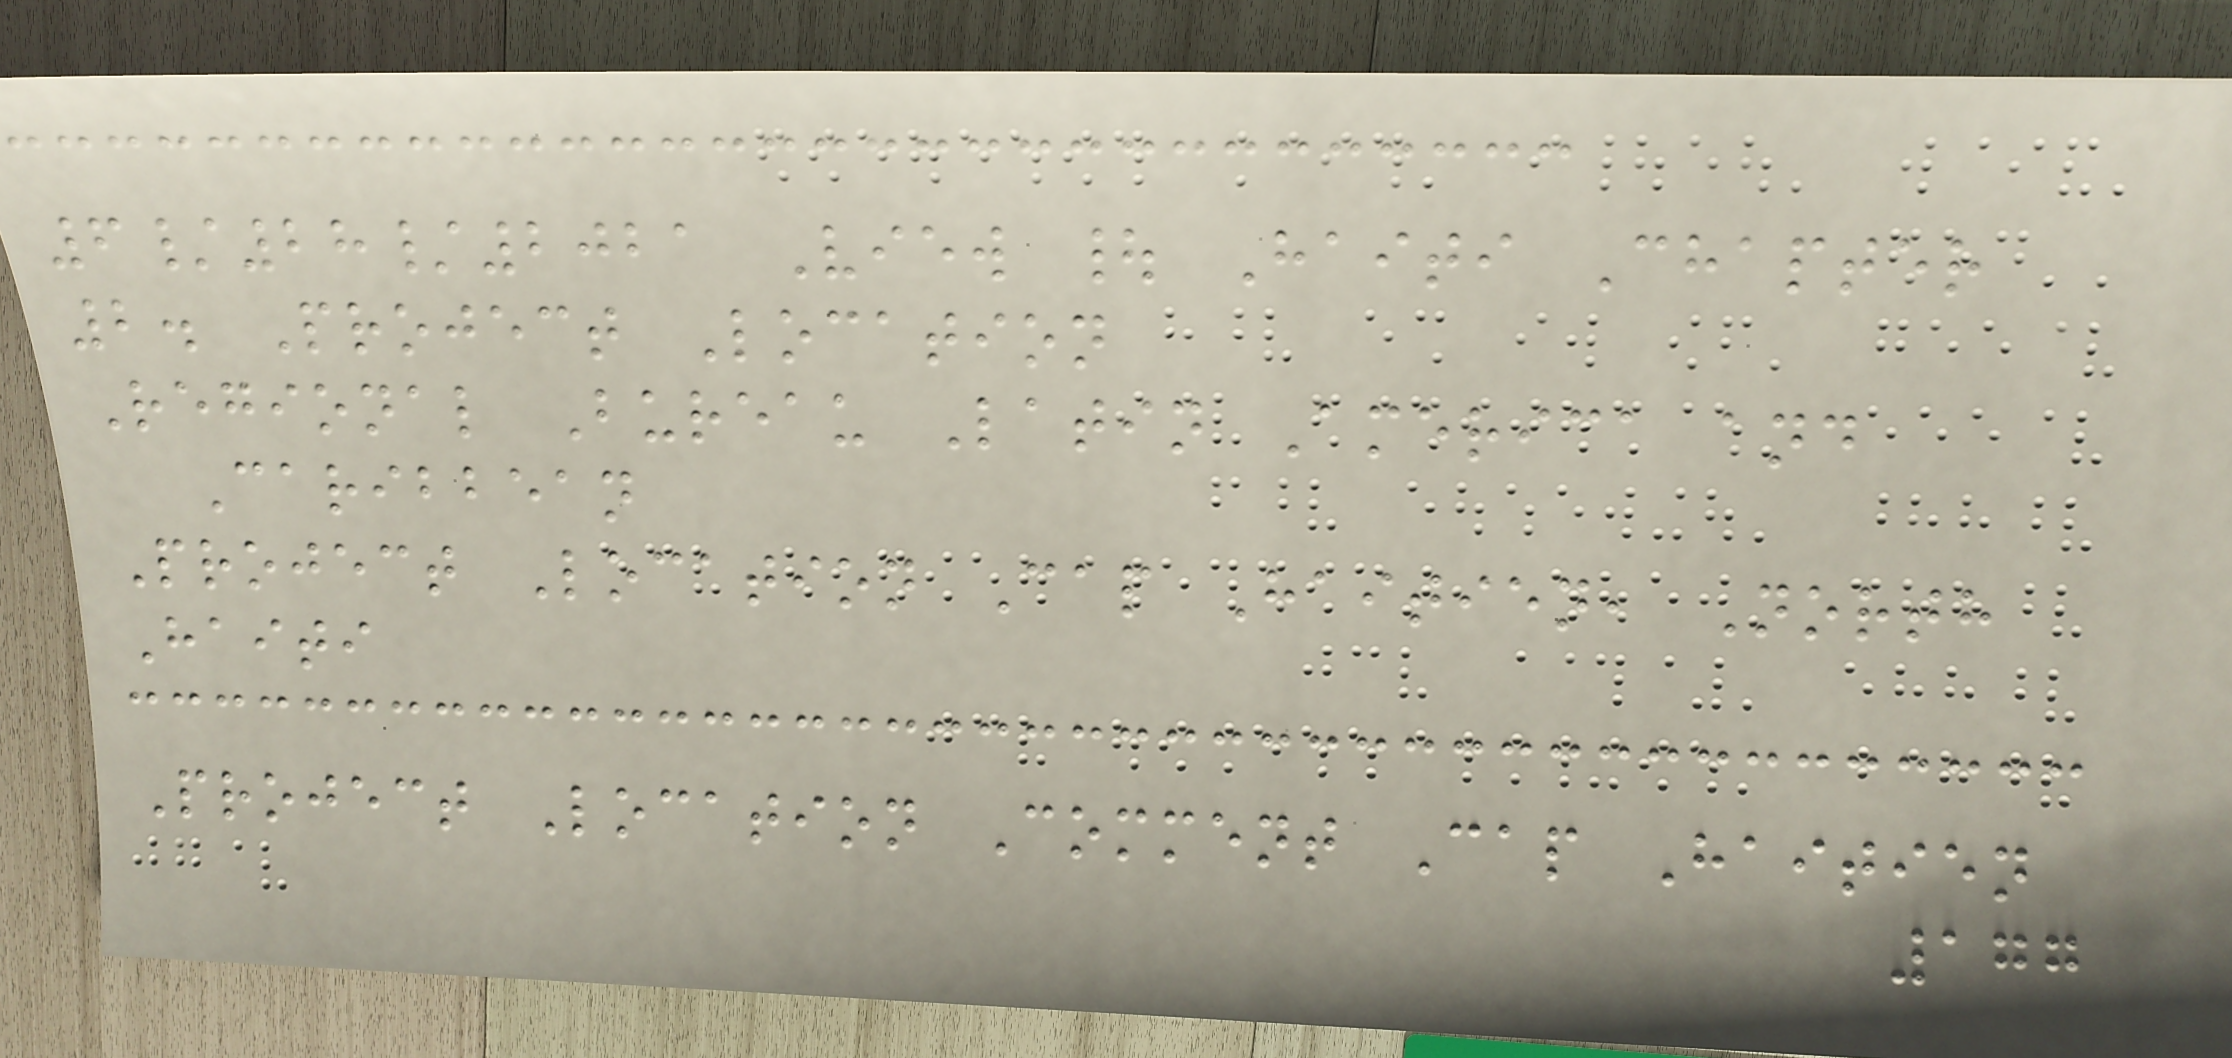6/28/2021 View | Haiti Chapter
2. Project Location
Regional Bureau Latin America and
Caribbean
Project Location Cap Haitien, North
Haiti
Project Location Comment Cap Haitien
177
